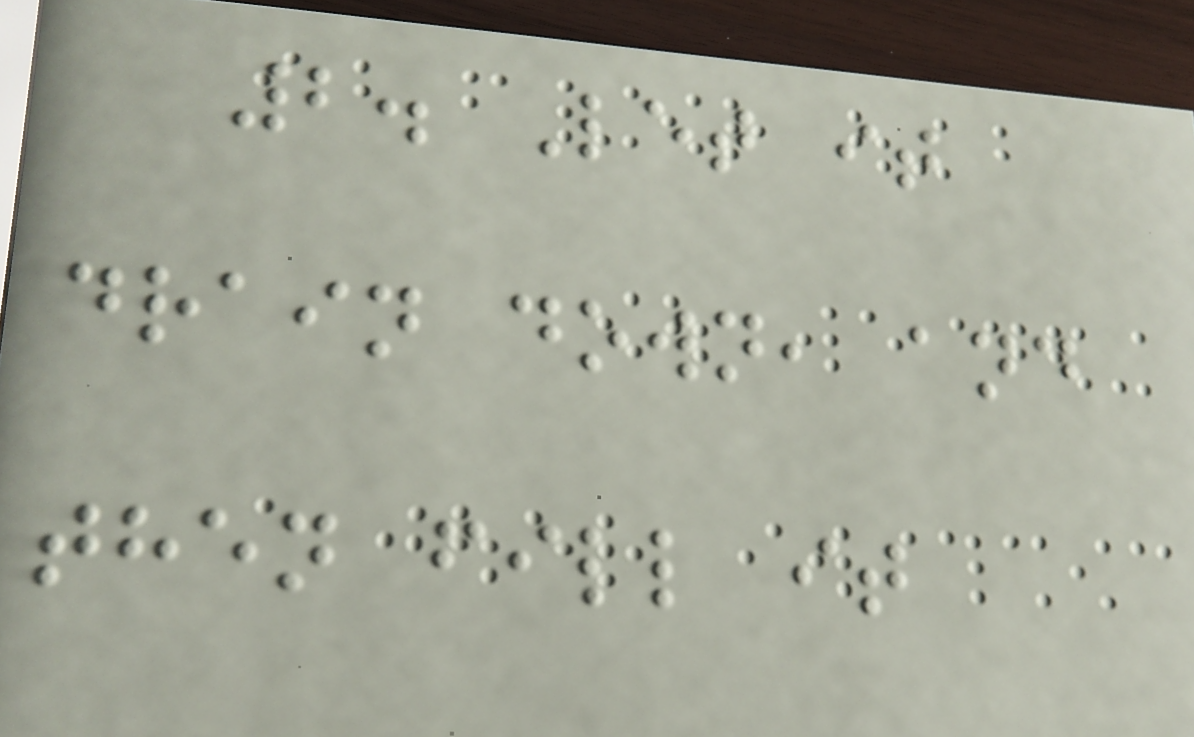2. Let it
drain down, and
then fill it
